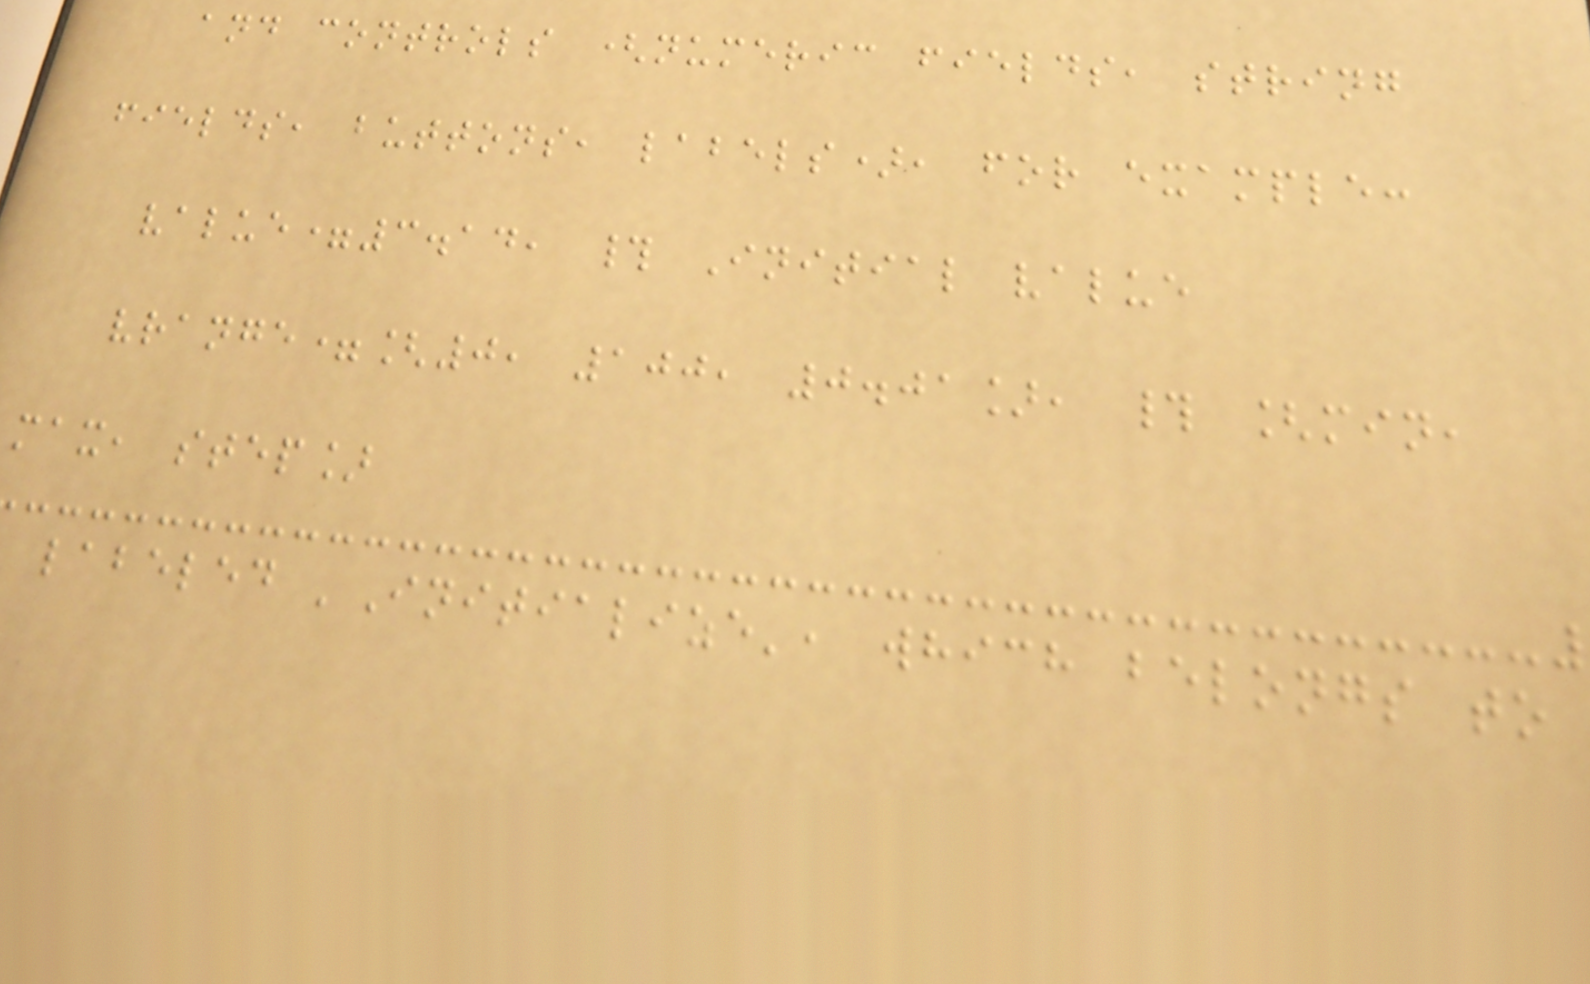and controls (numeric fields, string
fields, buttons, labels), for example:
value=3.14, # Initial value
vrange=[0, 100, 0.01], # [min,
max, step]
labeled 'Initialize', which belongs to
